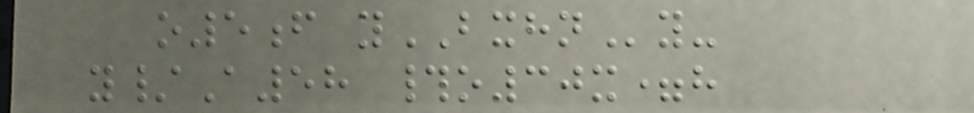o5f yBXHNy-
y/A58 #o30x=h
